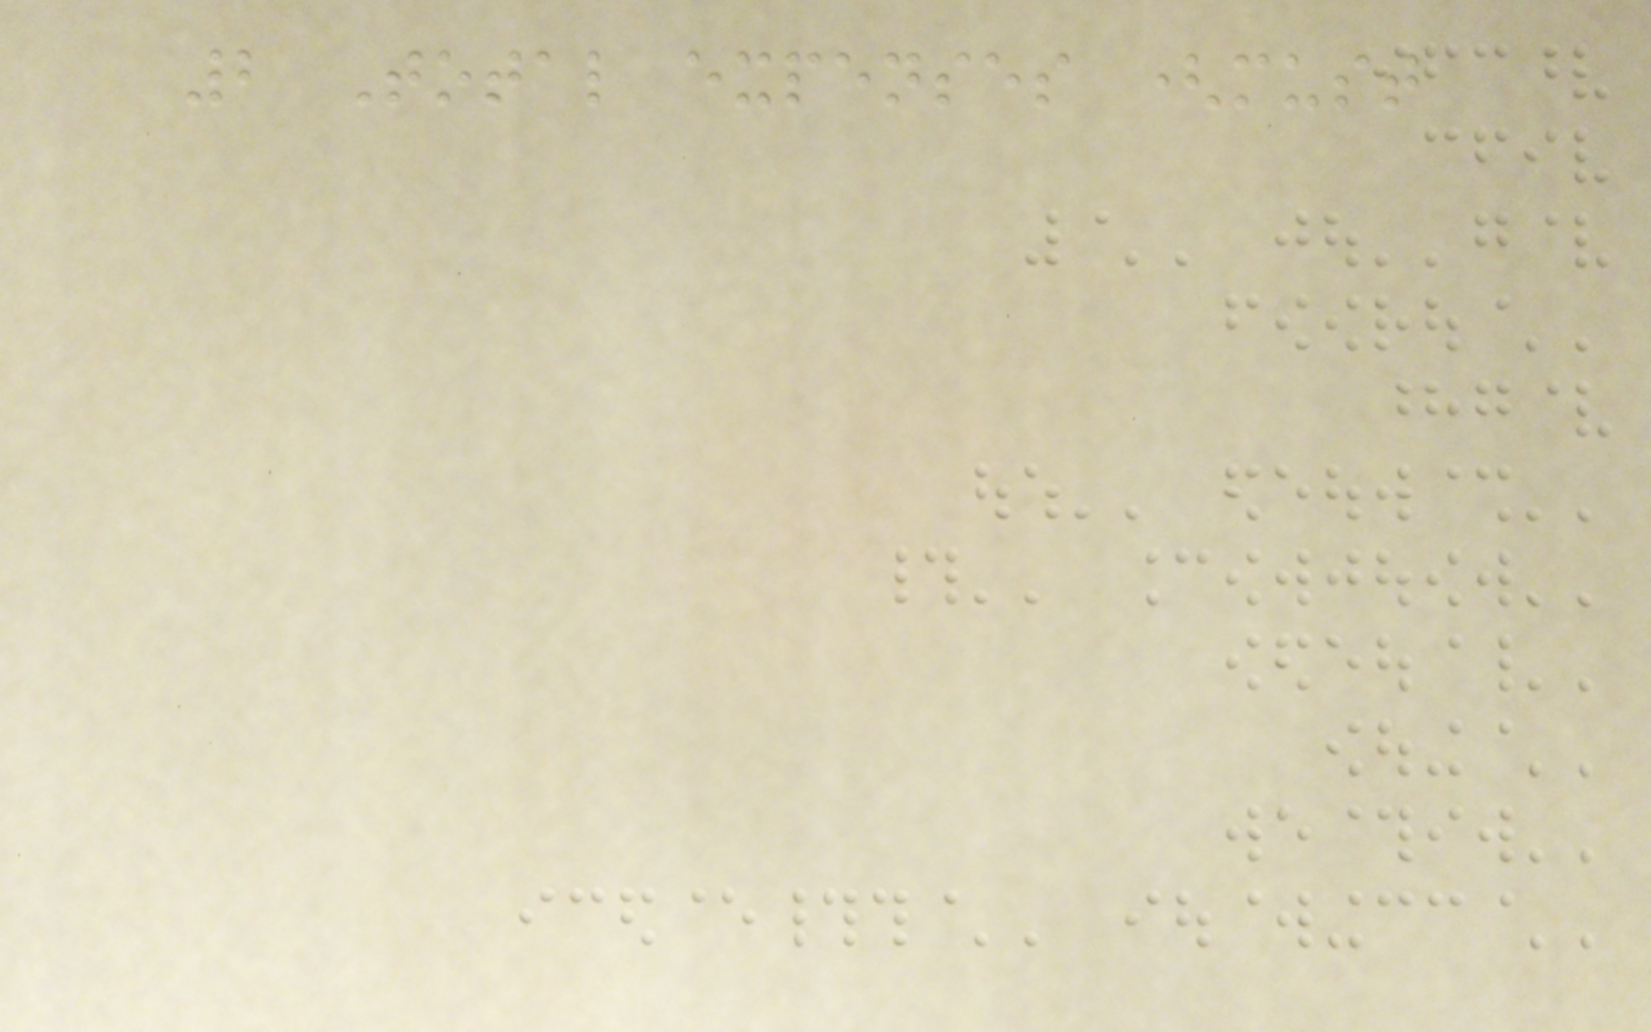2 Total expenses (must
